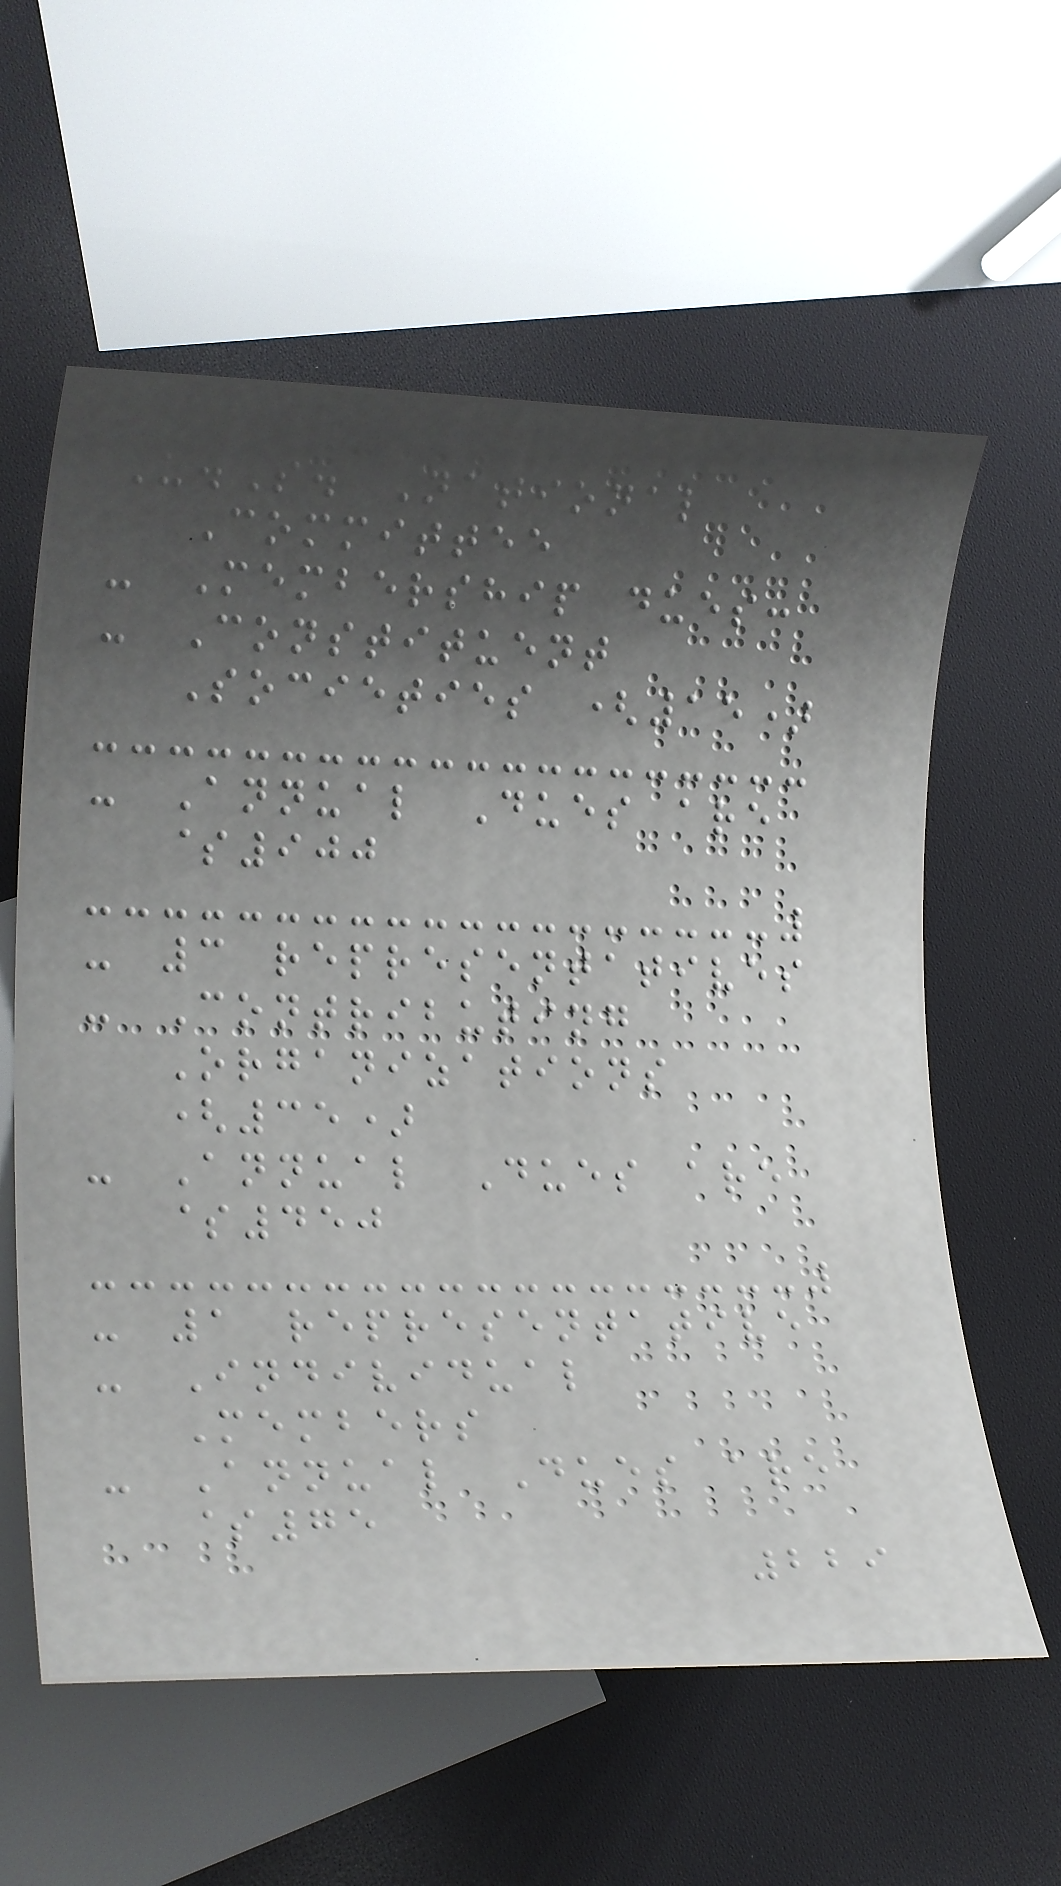U.S. National
Committee
- Membership dues:
- Constituent
Societies (15)
- Annual Dues are
$900
- 3 representatives
- Contributing
Organizations
(35)
- Annual Dues are
$450
- 1 representative
- Individual
Members
- Annual Dues are
$75
229
